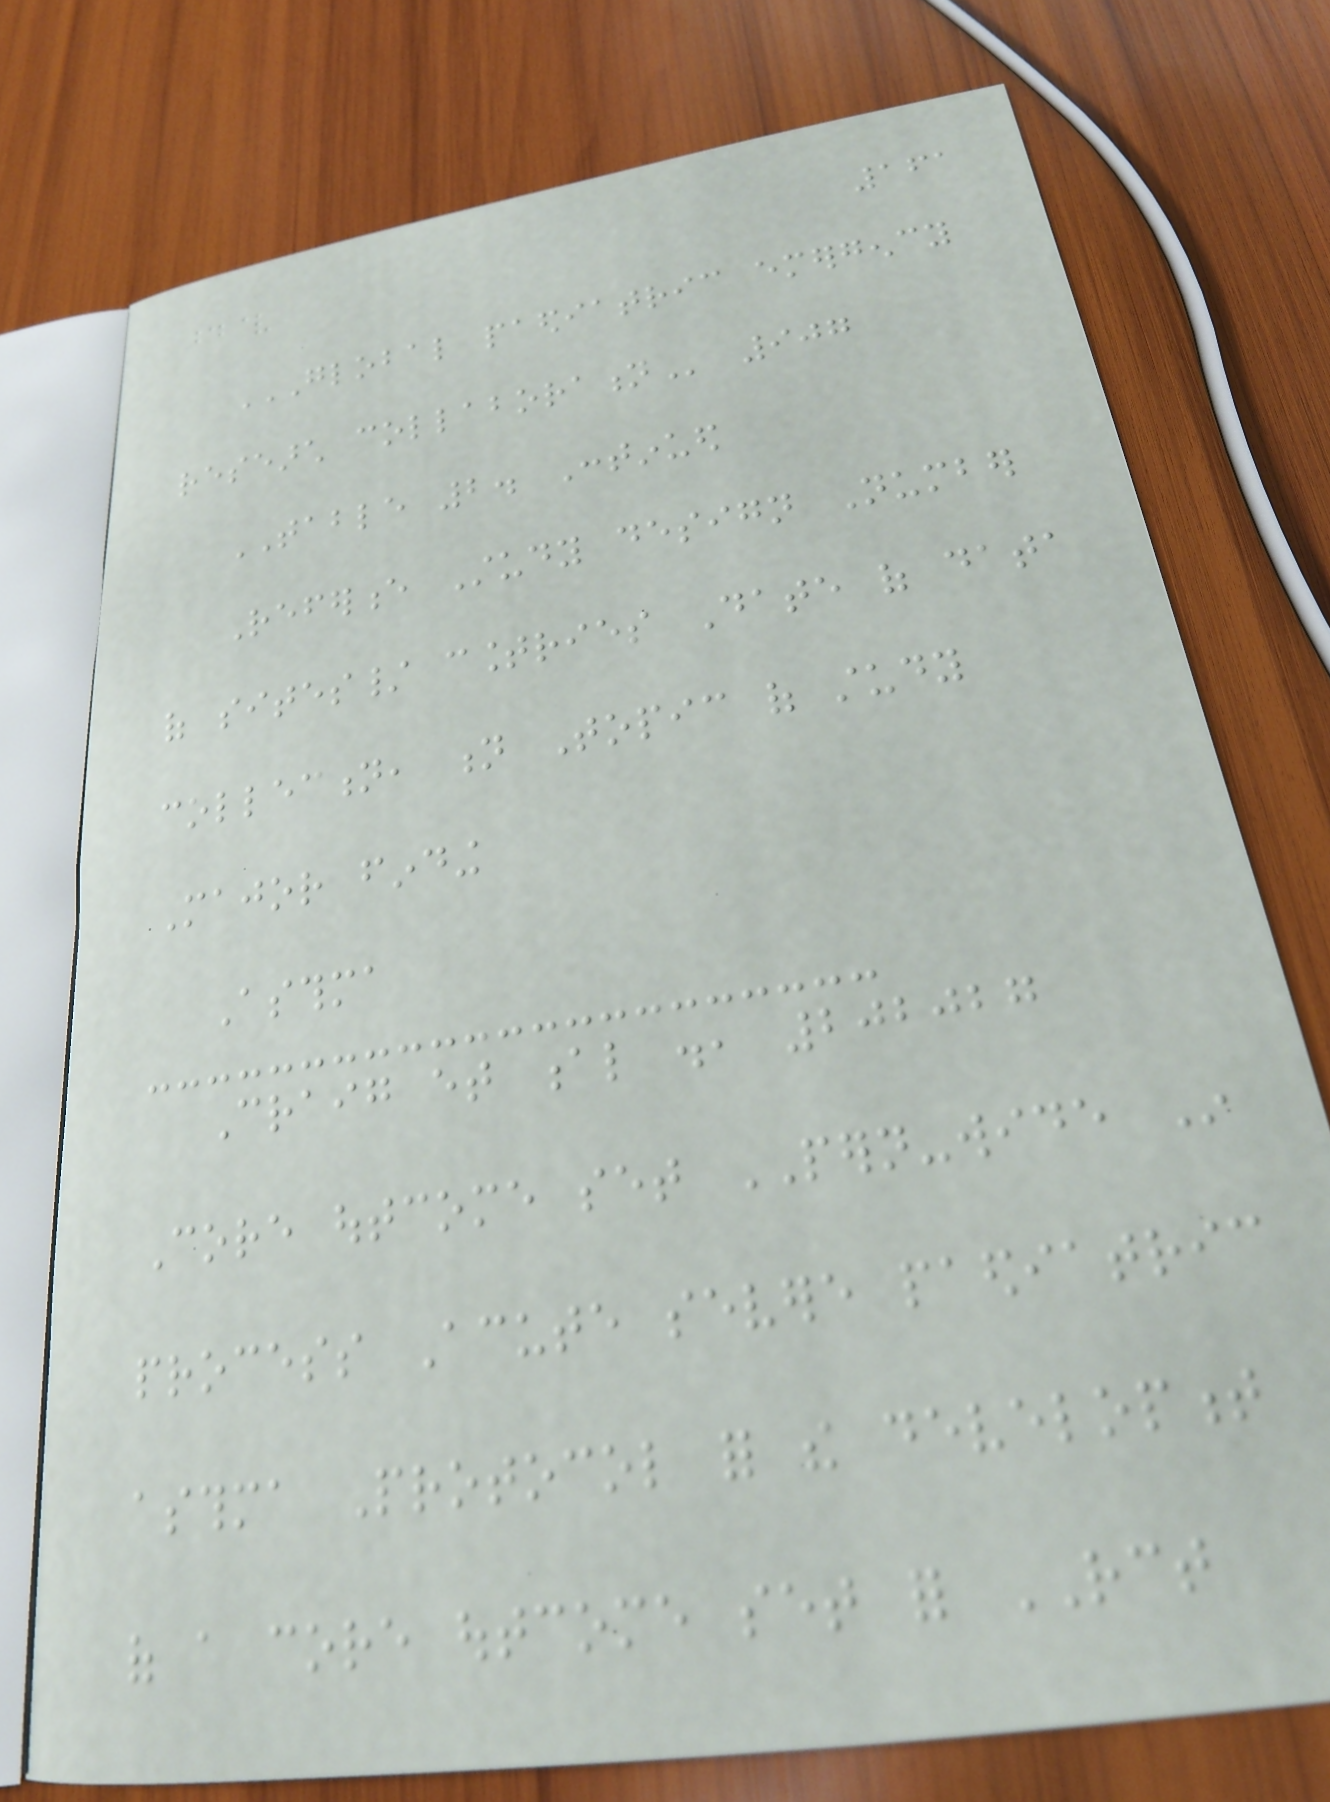161
GLOBAL PAEDIATRIC EMERGENCY
RESEARCH COLLABORATION 907
TABLE 2. Continued
Reference Study design Number
of sites/ countries Date of data
collection, n Topic of study
Major finding
Asthma
Craig et al ., 202027
Core outcome set PERN-wide In
process Acute severe paediatric
asthma Protocol for the development
of a core outcome set for RCT
